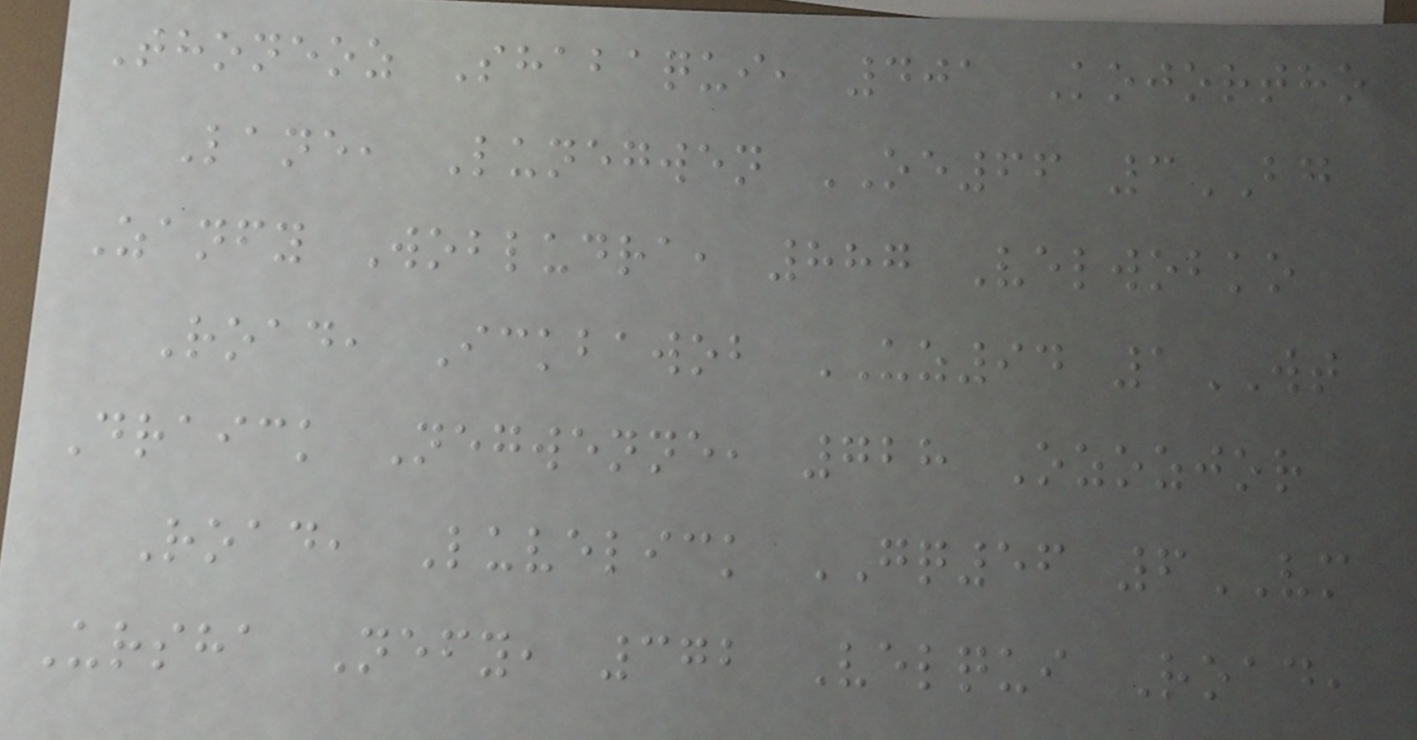Thoneoz Shabaqui, 401 Kojortho
Lane, Lunegwen OE66 3BG
Zanfy Wobludra, 887 Velwobko
Road, Ickbawob UZ94 1WT
Draick Negwenne, 728 Ozozjor
Road, Luvelick GQ56 6VM
Ursha Nefy, 372 Velqui Road,
